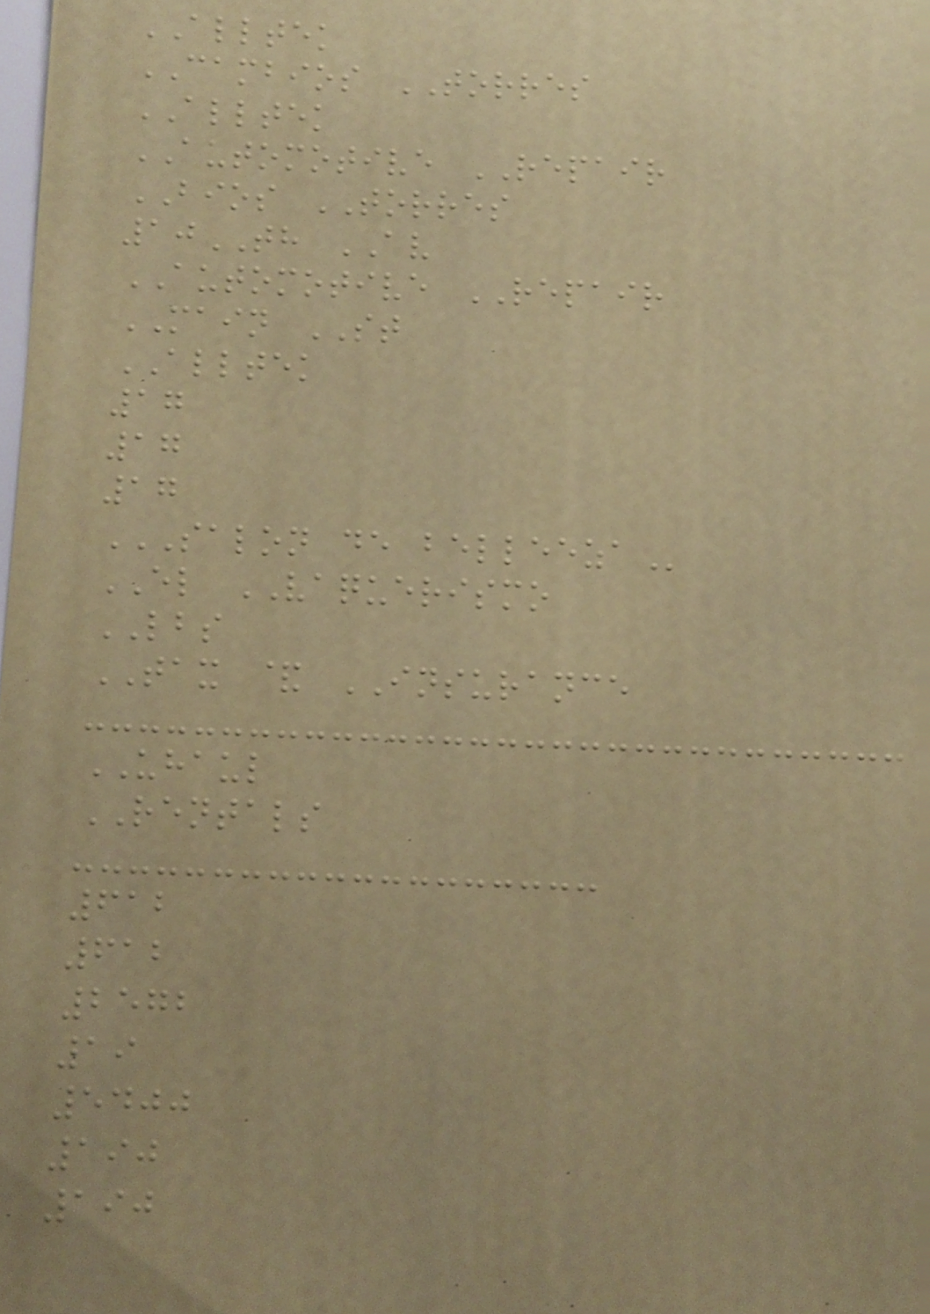ALLTEK
CAMBIOS TORRES
ALLTEK
AUTOMOTIVE REPAIR
BIOS TORRES
10TH AV
AUTOMOTIVE REPAIR
MAIN ST
ALLTEK
17
17
17
SALON DE BELLEEZA
EL VAQUERISMO
LBS
TAX & INSURANCE
UHAUL
RENTALS
612
612
2572
19
5400
190
190
